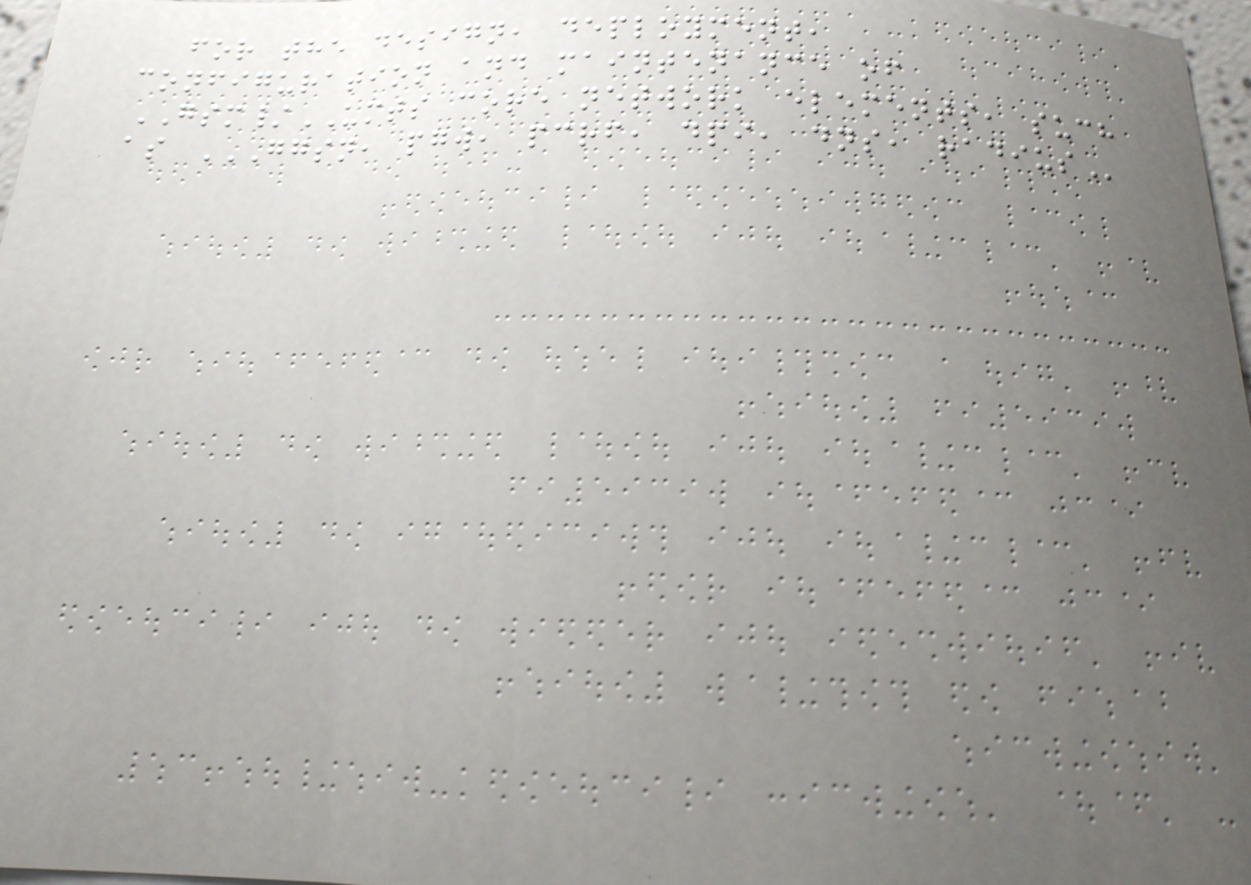for the design, deployment,
configuration and maintenance of
GSM/UMTS core network elements, such
as GGSN, PGW, PCRF, DPI, DNS, RADIUS
